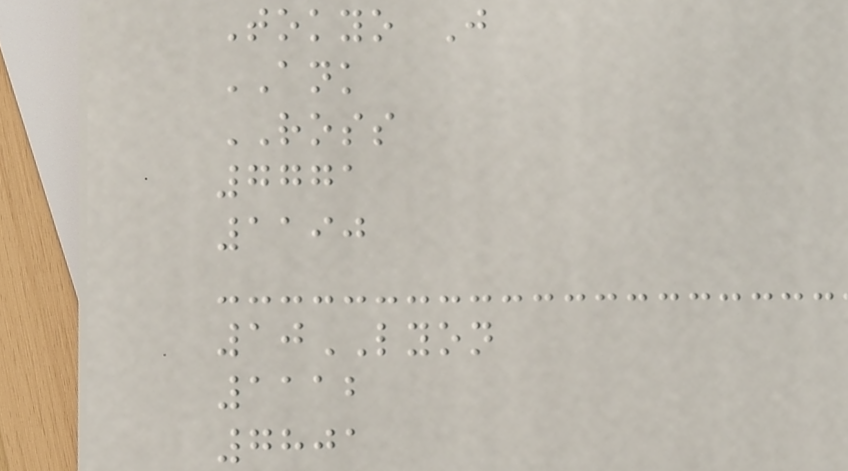Tokyo J
ANK
ROSS
7771
1190
10LYON
1112
7801
